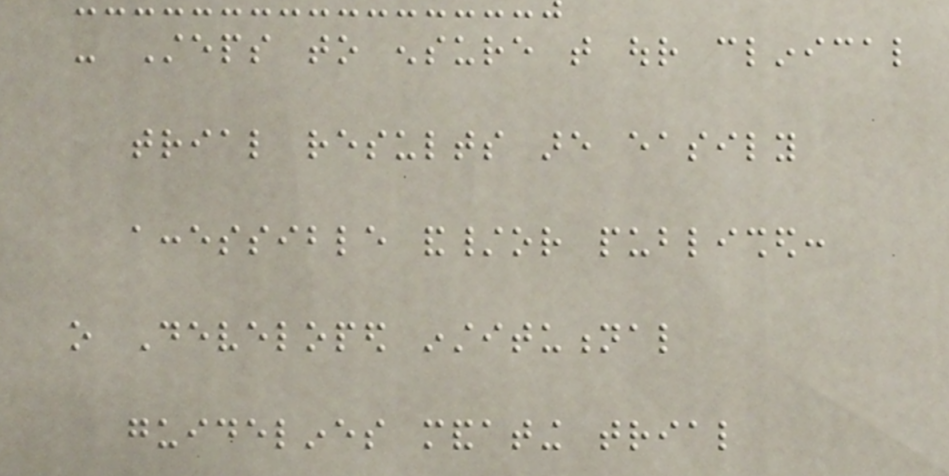- Steps to ensure that our clinical
trial results are easily
accessible and/or published:
o Developed institutional
guidelines mandating trial
